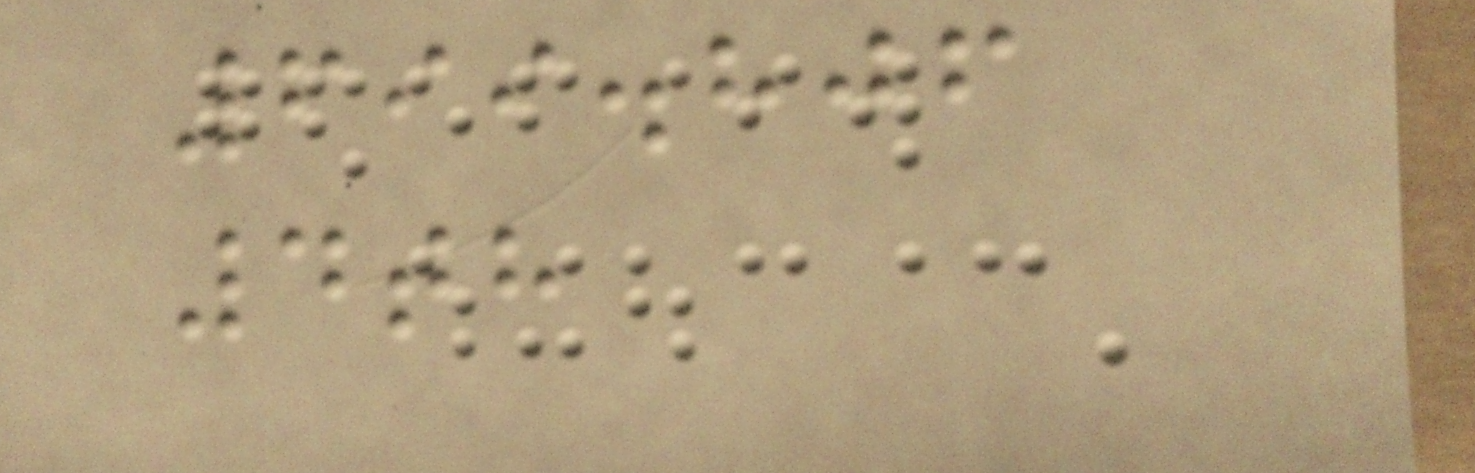699.806
4th
